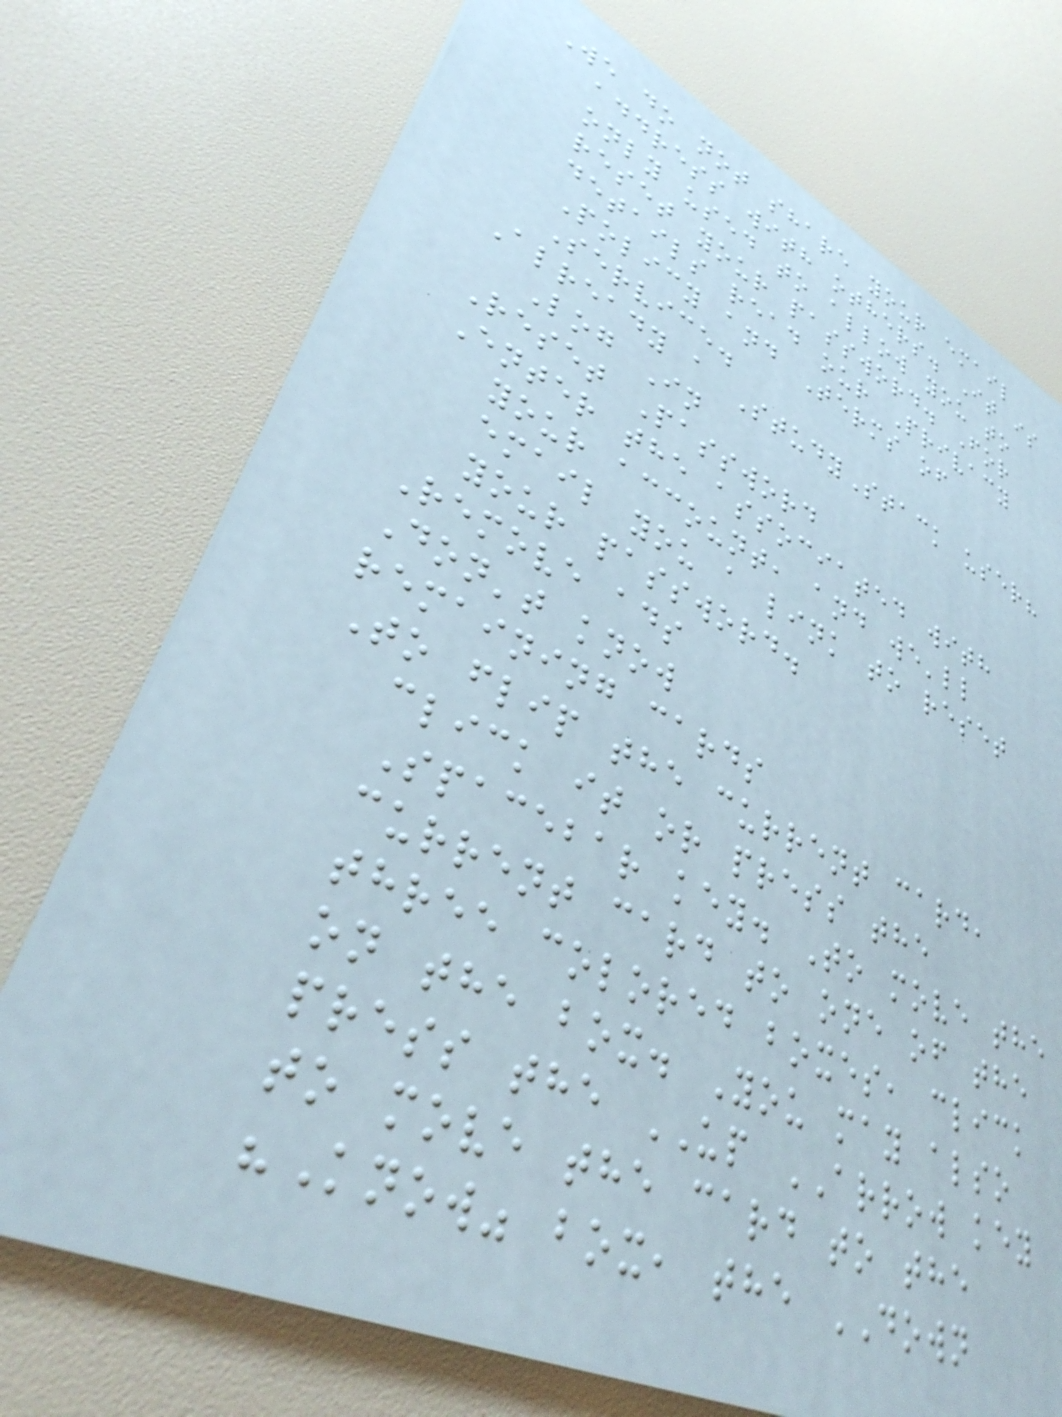We do not share your email
address with others. It is
only used to allow you to
reset your password. For
details read our Privacy
Policy and Terms of
Service.
Already a StudyStack user?
Log In
Reset Password
Enter the associated with
your account, and we'll
email you a link to reset
your password.
Remove ads
Don't know
remaining cards
To flip the current card,
click it or press the
Spacebar key. To move the
current card to one of the
three colored boxes, click
on the box. You may also
press the UP ARROW key
to move the card to the
"Know" box, the DOWN
